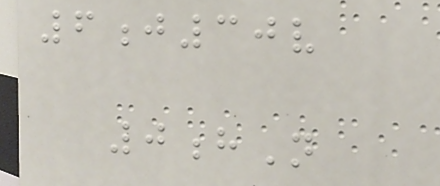6j30v
0hN
